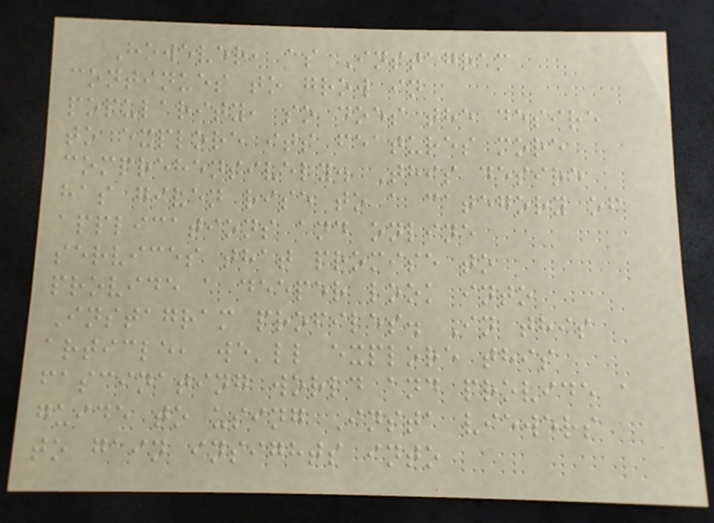However, as Instagram
continues to grow in
popularity, so does the desire
to explore its features more
comprehensively. This desire
has given rise to a category of
applications and online
services that promise to
provide a deeper look into
Instagram profiles. In this
article, we'll explore this
fascinating world and provide a
guide to using Insta viewers
to gain insights into
